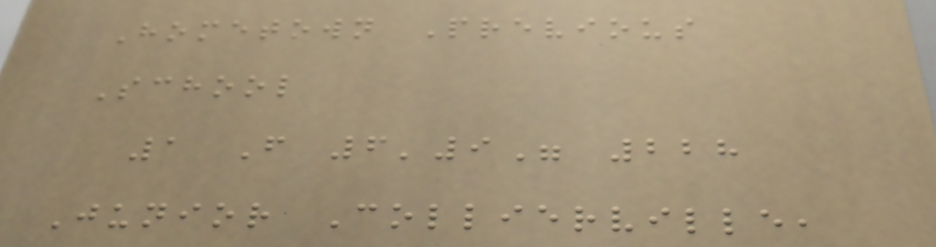Hometown Previous
School
1 F 6'9" 228
Junior Collierville,
